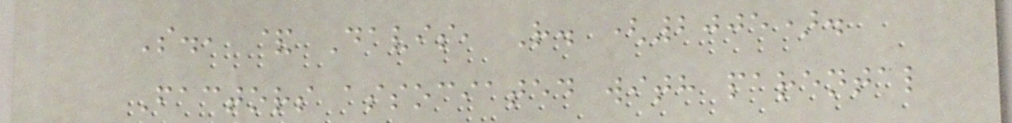S., & Davis, R. (2005).
Factors associated with parental
